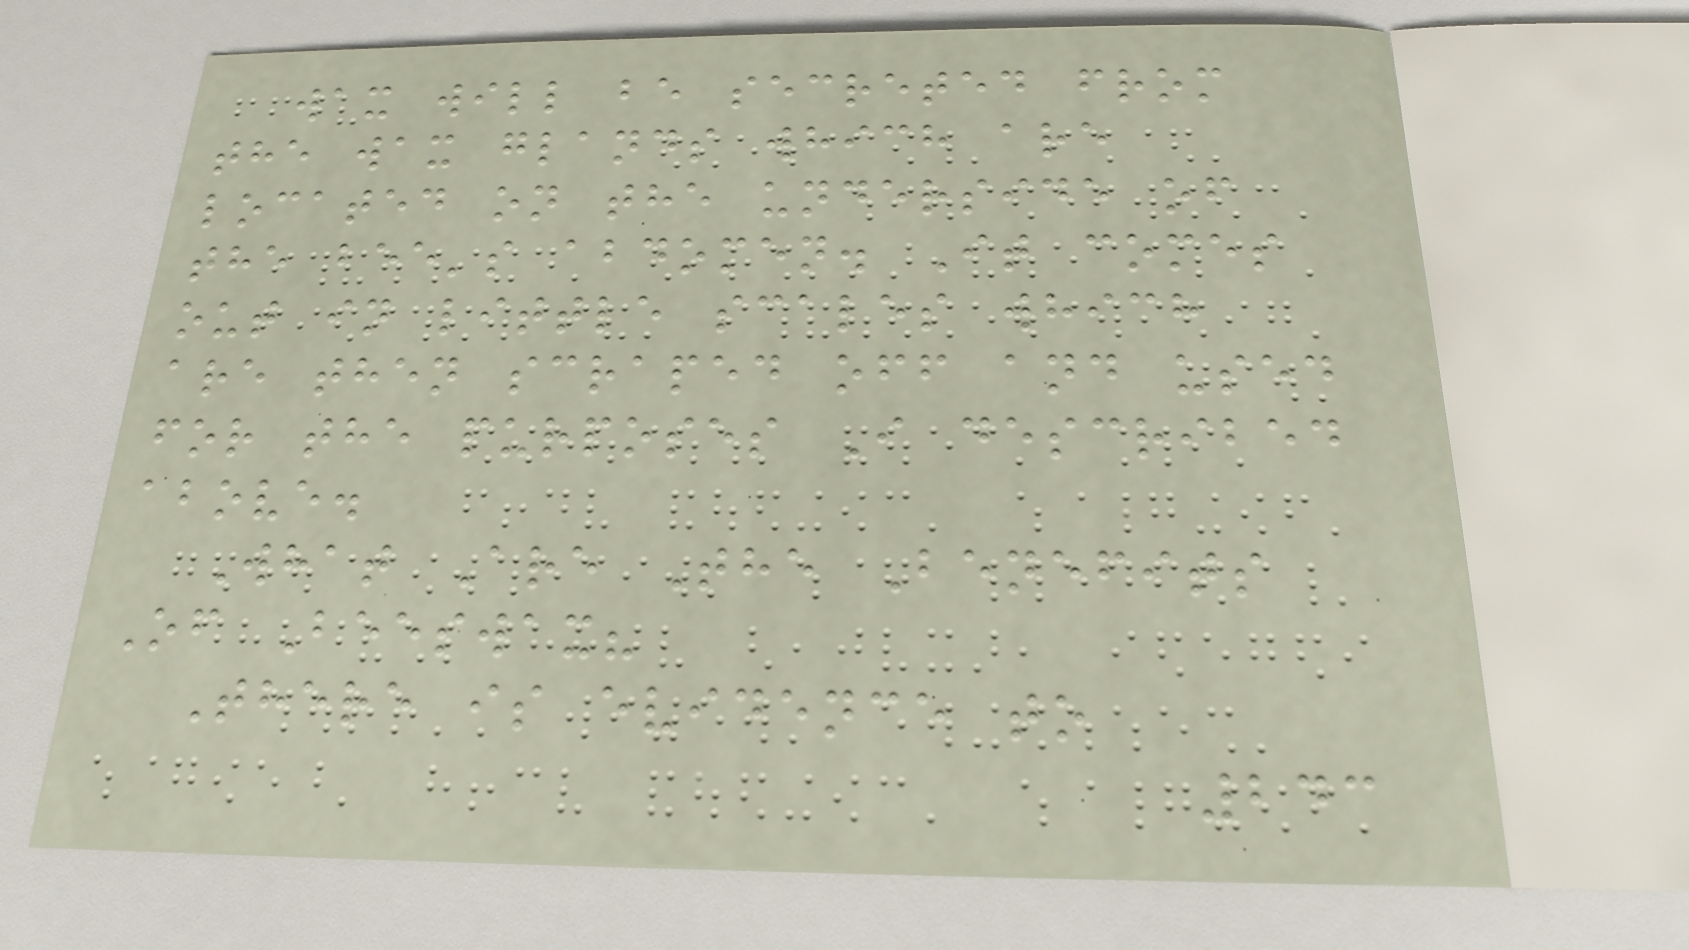wax will be secreted from
the wax glands which are
located on the underside of
the bee's abdomen. It comes
out in little scales which
are then scraped off and used
for the purposes I described
above.
What Are The Benefits
Of Beeswax?
There is evidence to
243
